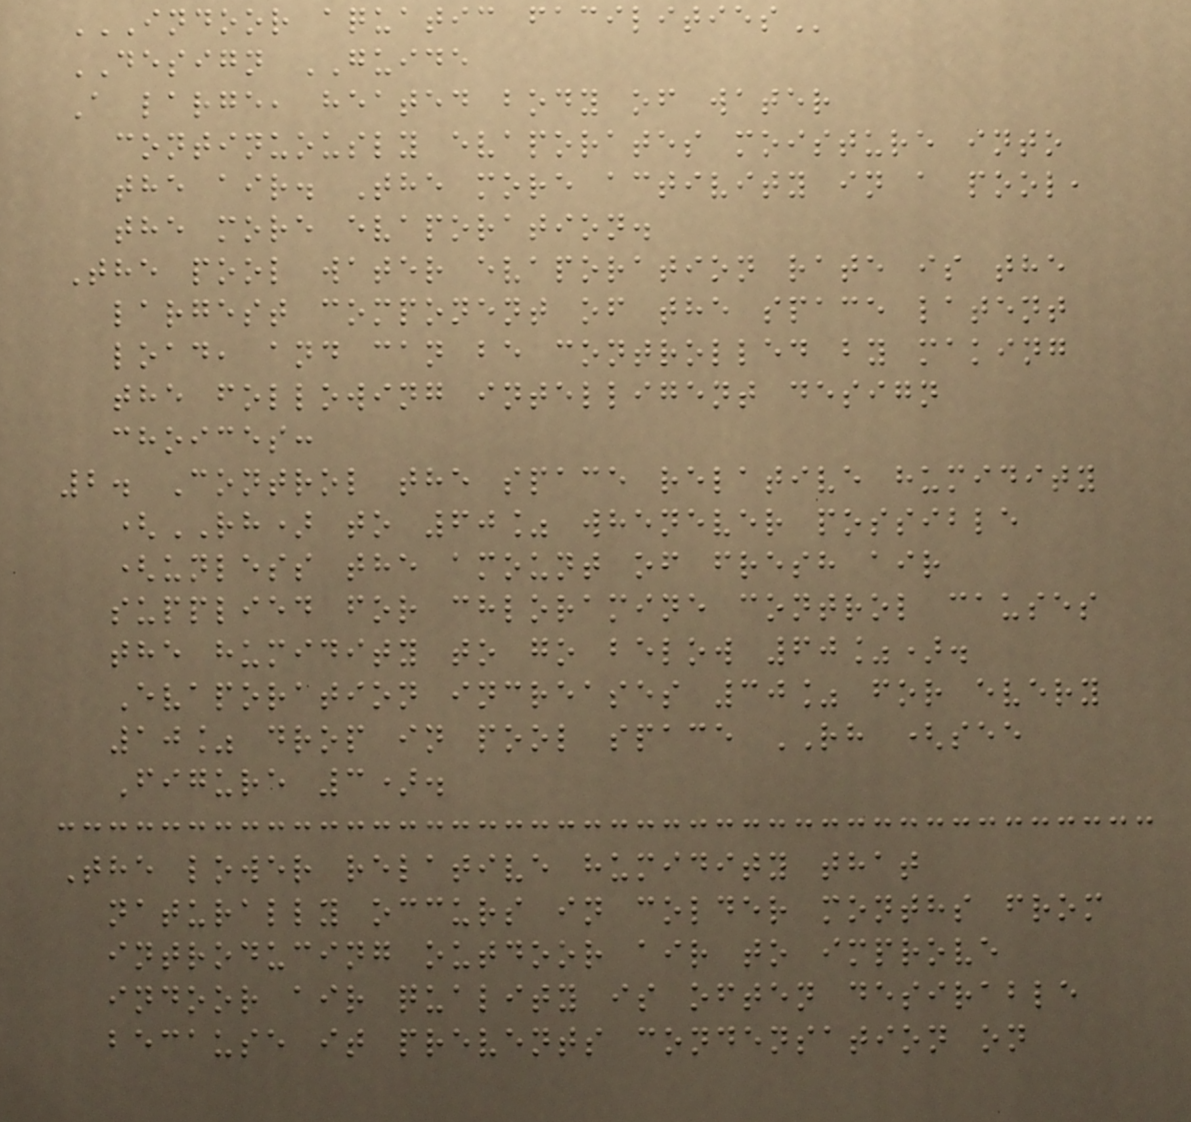INDOOR AQUATIC FACILITIES
DESIGN GUIDE
A large, heated body of water
continuously evaporates moisture into
the air. The more activity in a pool,
the more evaporation.
The pool water evaporation rate is the
largest component of the space latent
load, and can be controlled by making
the following intelligent design
choices:
2. Control the space relative humidity
(RH) to 60% whenever possible
(unless the amount of fresh air
supplied for chloramine control causes
the humidity to go below 60%).
Evaporation increases 30% for every
10% drop in pool space RH (see
Figure 3).
The lower relative humidity that
naturally occurs in colder months from
introducing outdoor air to improve
indoor air quality is often desirable
because it prevents condensation on
